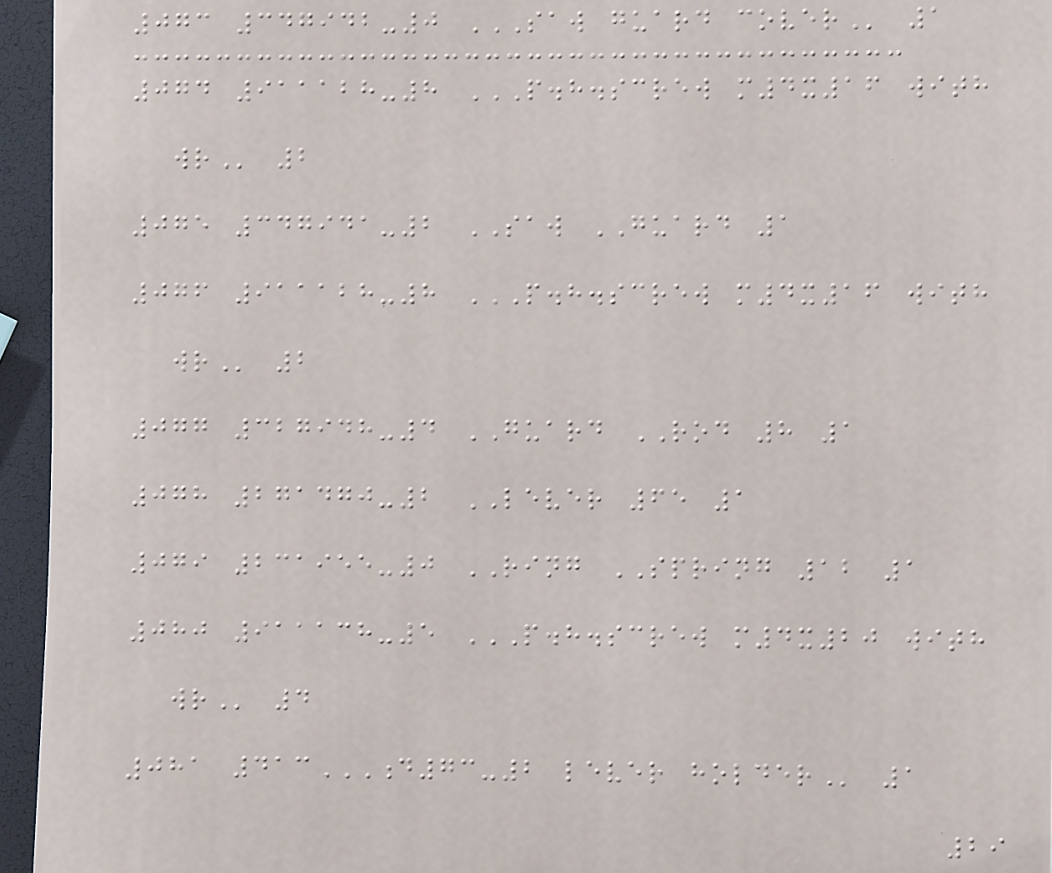073 347942-0 SAW GUARD COVER 1
074 911128-8 P.H.SCREW M4X16 WITH
WR 2
075 347941-2 SAW GUARD 1
076 911128-8 P.H.SCREW M4X16 WITH
WR 2
077 327948-4 GUARD ROD 8 1
078 271470-2 LEVER 65 1
079 231955-0 RING SPRING 12 1
080 911138-5 P.H.SCREW M4X20 WITH
WR 4
081 413D73-2 LEVER HOLDER 1
29
